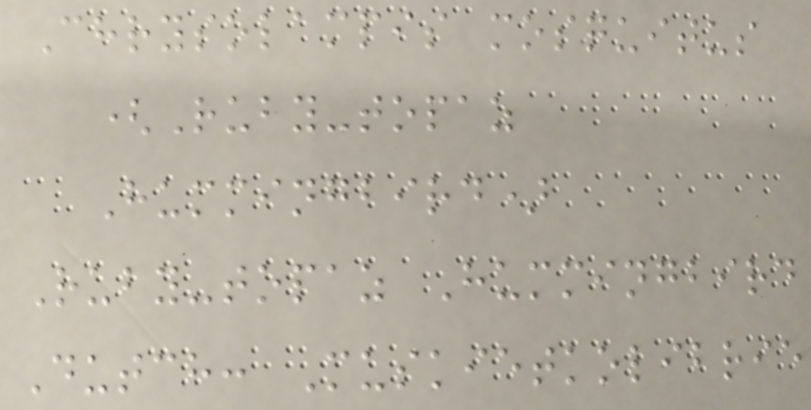Chrysolampis mosquitus
(Ruby-topaz
Hummingbird)
Ruby-topaz Hummingbird
Dutch: Muskietkolibrie
